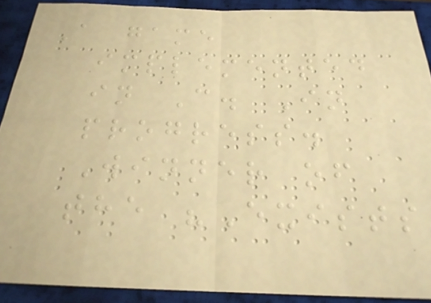A game
implemented
in C. In
progress.
Winner of
the "Exists
